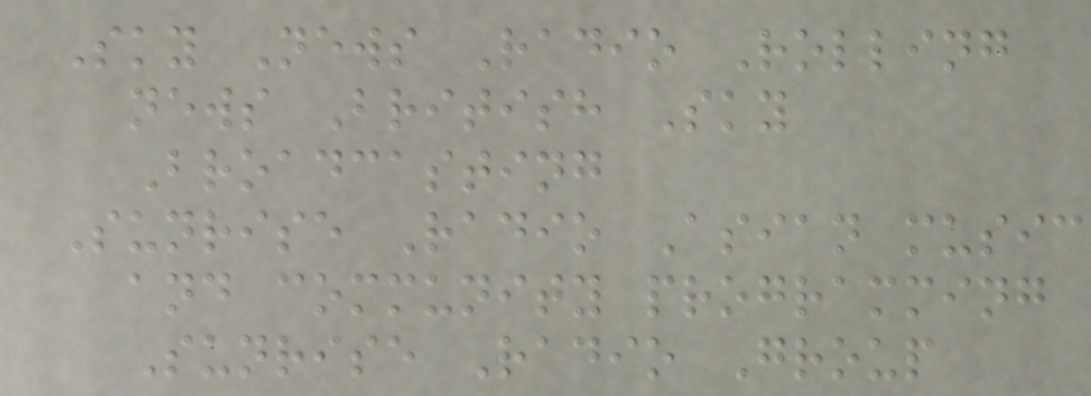Sky News Radio Rolling
news British Sky
Broadcasting
Sunrise Radio Asian music
and community programming
Sunrise Radio Group
